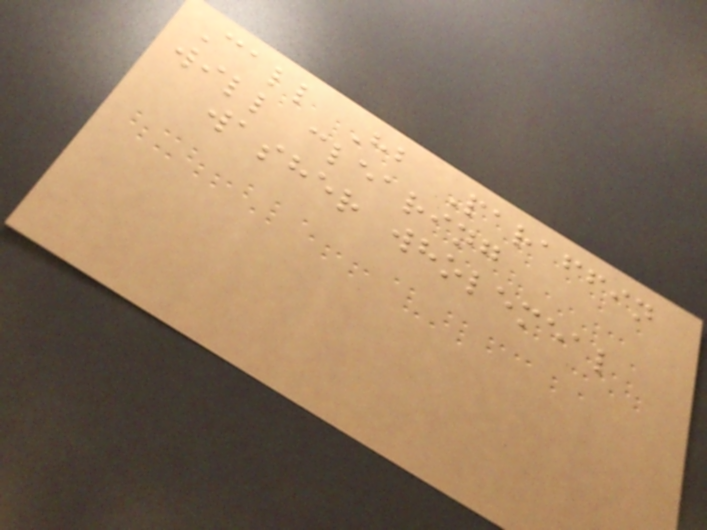Call Hb Paraffin
will clearing
washer wholemeal
